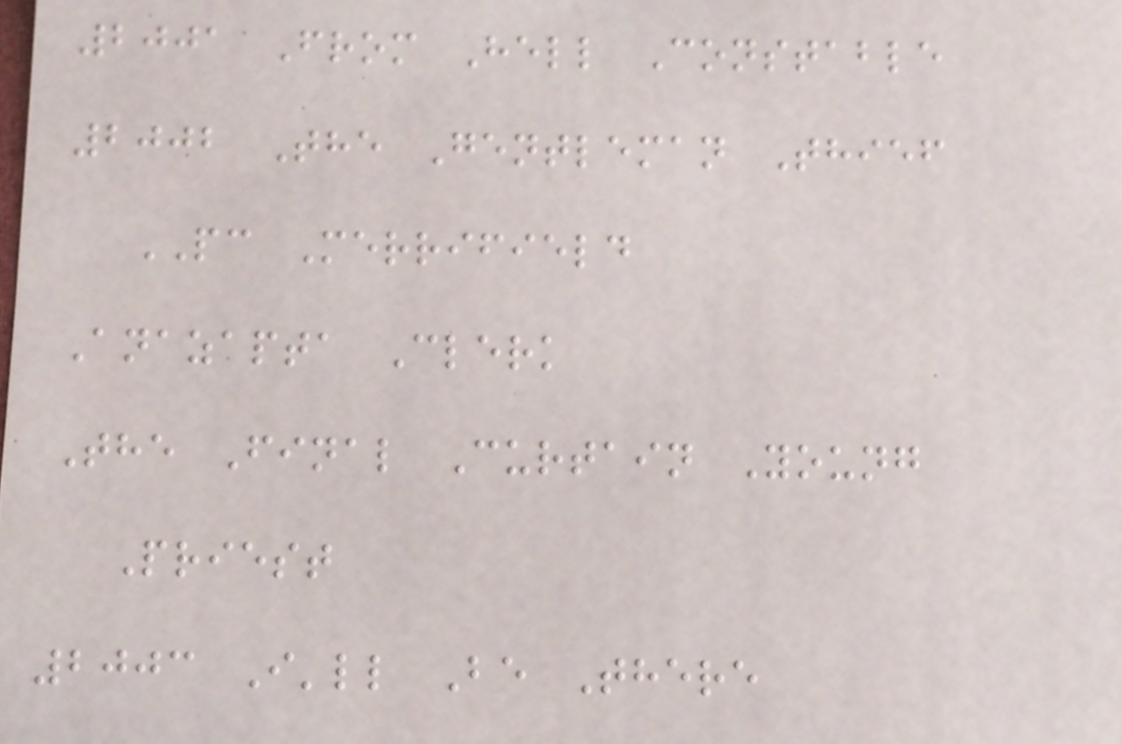2001 From Hell Constable
2002 The Gentleman Thief
PC Merrifield
Anazapta Clerk
The Final Curtain Young
Priest
2003 I'll Be There
